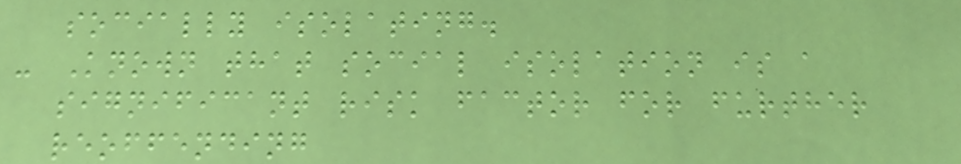socially isolating.
- Known that social isolation is a
significant risk factor for further
reoffending
